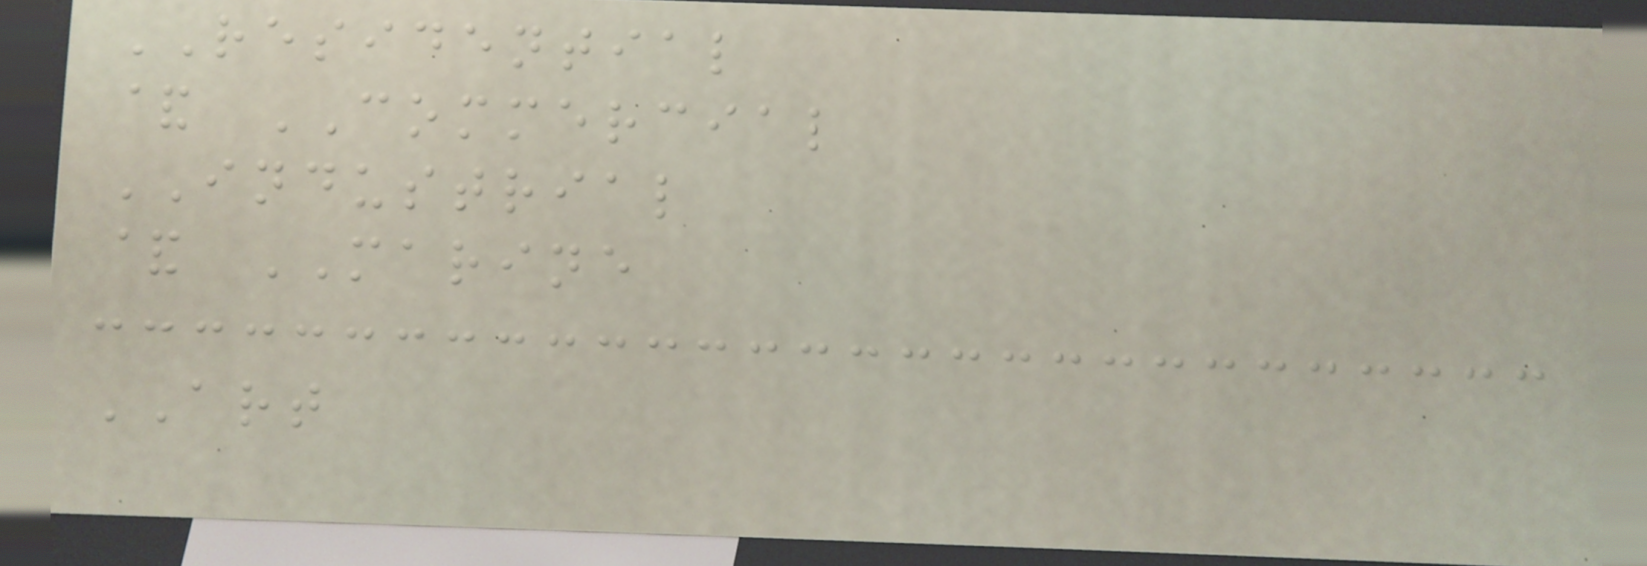RESIDENTIAL
& COMMERCIAL
INDUSTRIAL
& MARINE
ART
